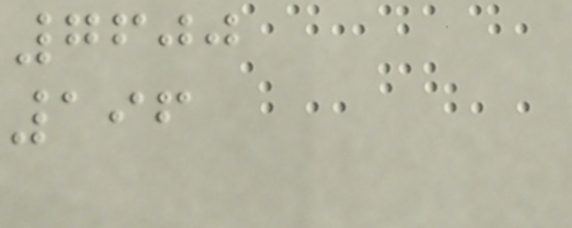7600
196
